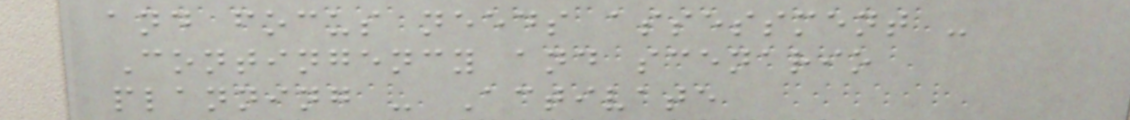and focus needs assessment -
Contingency and scenario
planning - Activate
